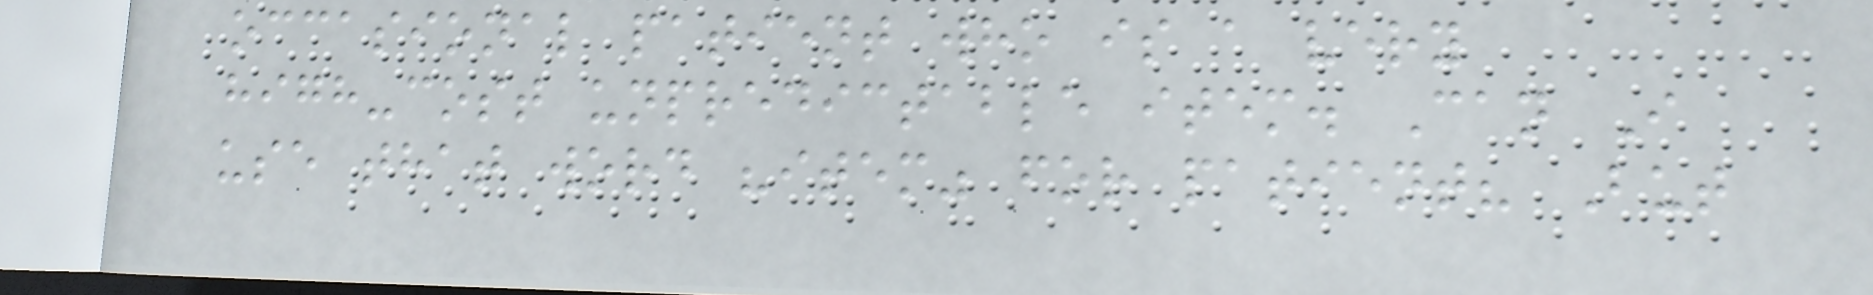occasional patient who is a very
high-cost unpredictable item. Can I
use that word "item" for patient? But
